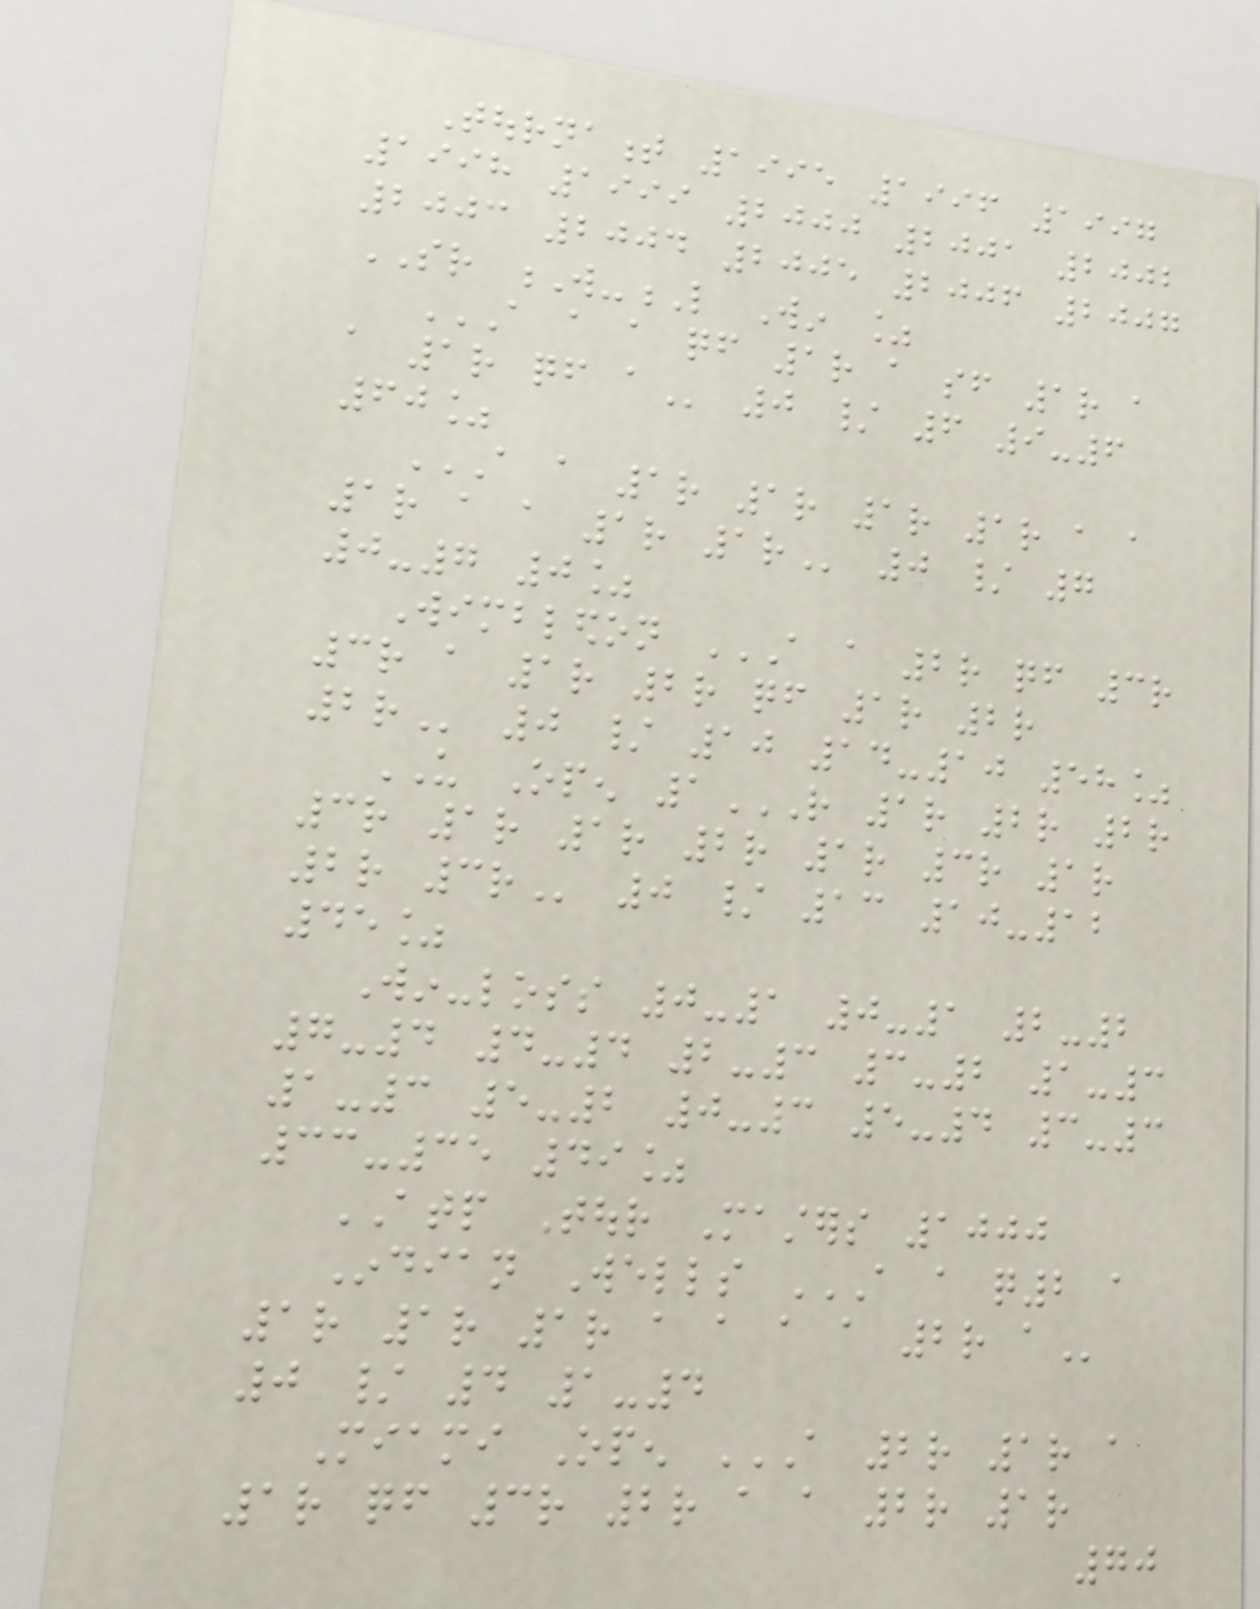Tournament 1995 1996 1997
1998 1999 2000 2001 2002
2003 2004 2005 2006 2007
SR W-L Win %
A A A QF 1R A SF 1R A
A 1R QF A 0 / 6 9-6
60%
A A 1R 1R 1R 1R A A
1R A A 1R 1R 0 / 7
0-7 0%
Wimbledon A A 2R QF 3R
3R A 1R 2R QF 1R 2R
2R 0 / 10 14-10 58%
US Open 1R 1R 2R 2R
3R 1R 1R 2R 1R 3R 1R
2R 3R 0 / 13 10-12
45%
Win-loss 0-1 0-1 2-2
7-4 4-4 2-3 3-2 1-3
1-3 5-2 0-3 5-4 3-3
33-35 49%
ATP Tour Masters 1000
Indian Wells A A Q2 A
1R 1R 1R A A A A 2R A
0 / 4 1-4
Miami Open A 2R 1R A
1R QF 3R 2R A A 2R 1R
70
